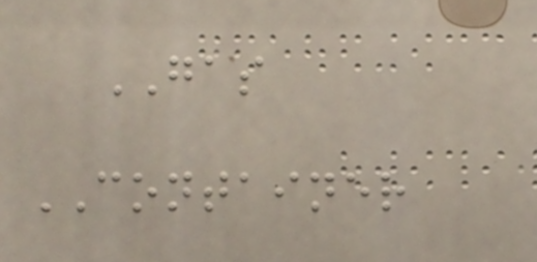GAS
CONTAINER
